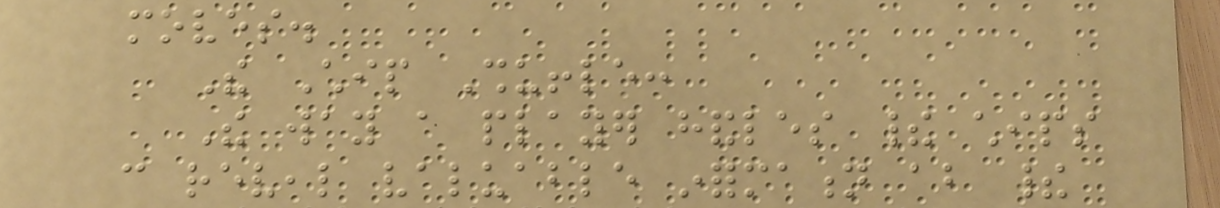moves.
The Chip Shuffle:
The way a player handles their chips
can reveal valuable information about their
